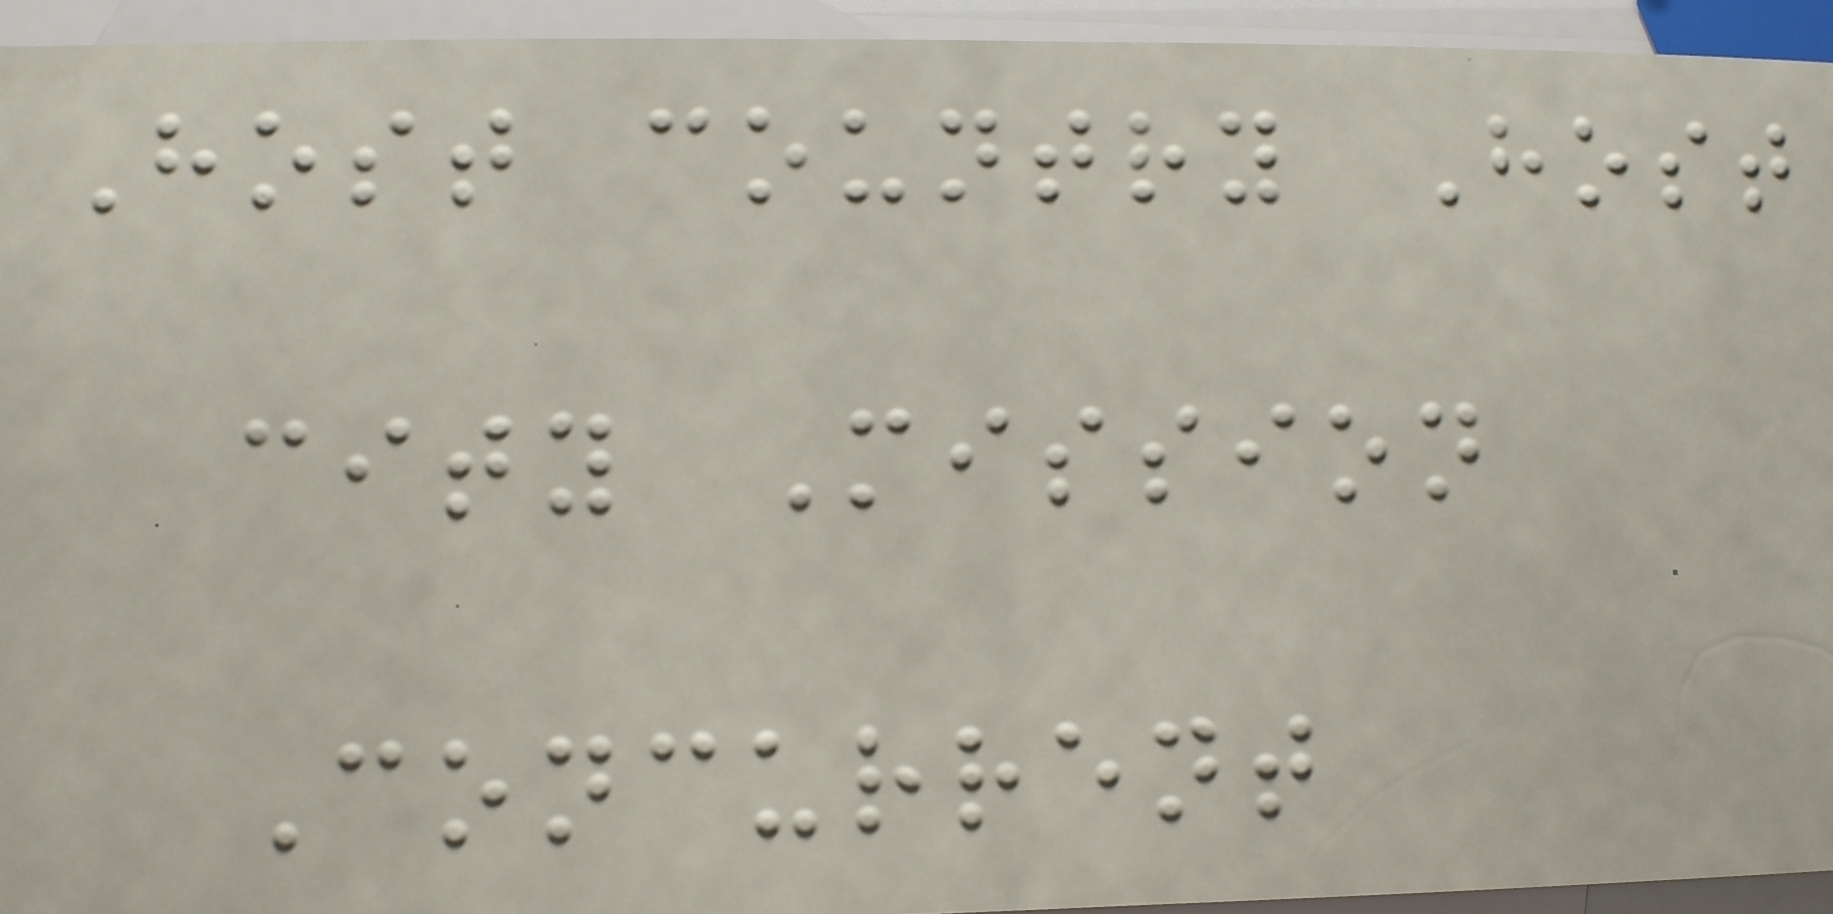Host country Host
city Mission
Concurrent
